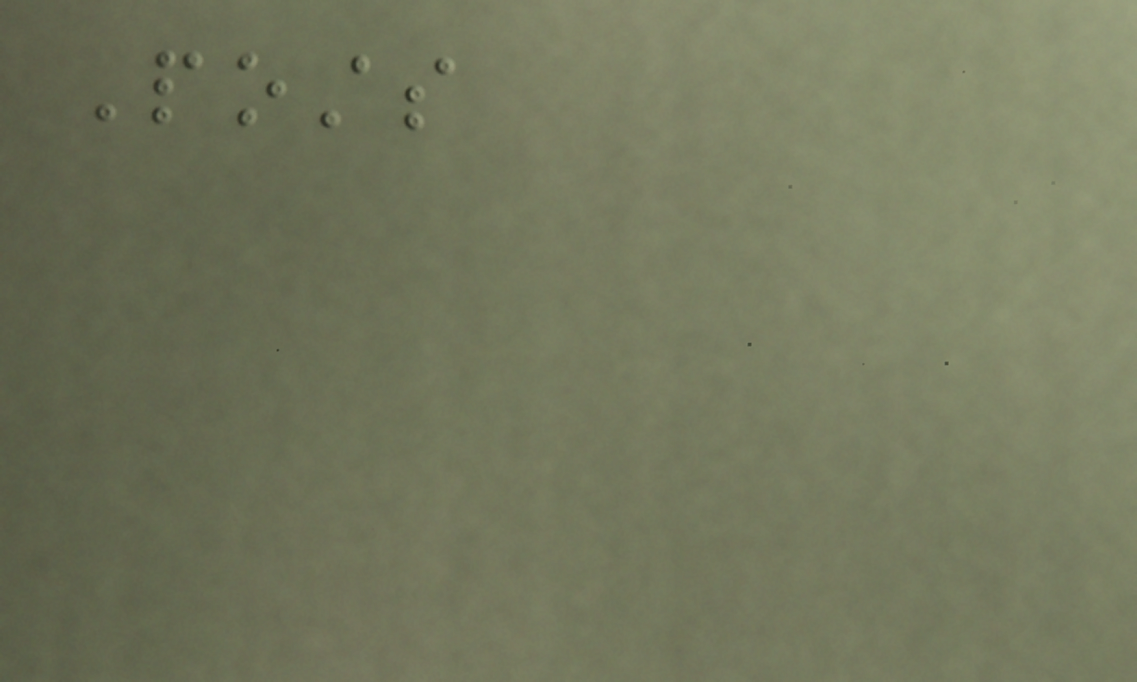Posts
